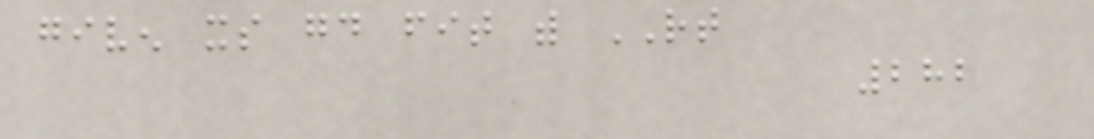given its good fit with RT
282
